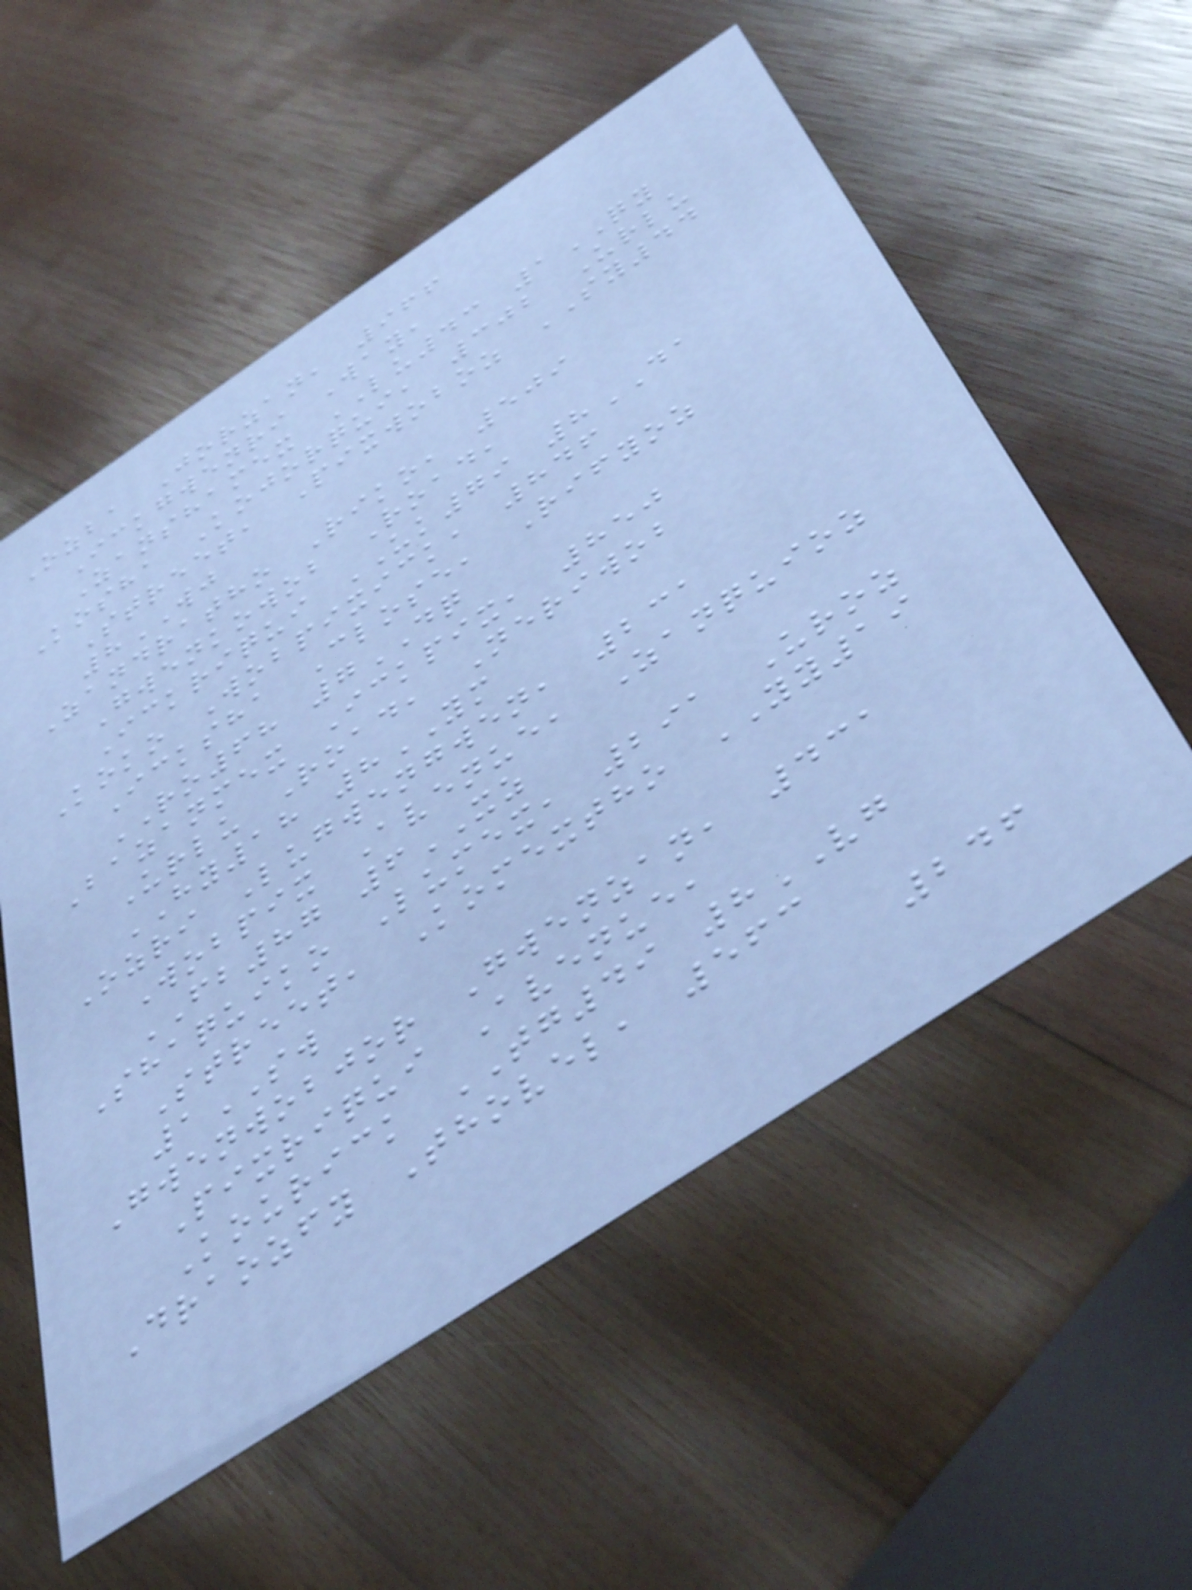Ozba Jorzan, 966
Ickgwenri Way,
Zanshamex LU43 1QY
Kosha Kojorqui, 302 Urlu
Street, Pixwoboz SY44
8WJ
Zandratho Riko, 509
Gwenkowob Road,
Ickriqui UK79 8DA
Koko Wobpixick, 846
Icksha Close, Rifyoz
RO68 7DQ
Bazanmex Ickpix, 850
Urlu Road, Neriwob
HY18 8YM
Ozri Lugwengwen, 231
Wobpix Avenue, Zanquioz
FB87 6XZ
Shaquiko Lumex, 291 Uroz
Street, Komextho YY19
1SW
Gwenwobjor Gwenzan, 431
Pixriqui Avenue,
Kourick TG49 8VG
Draozfy Thovel, 563
246
